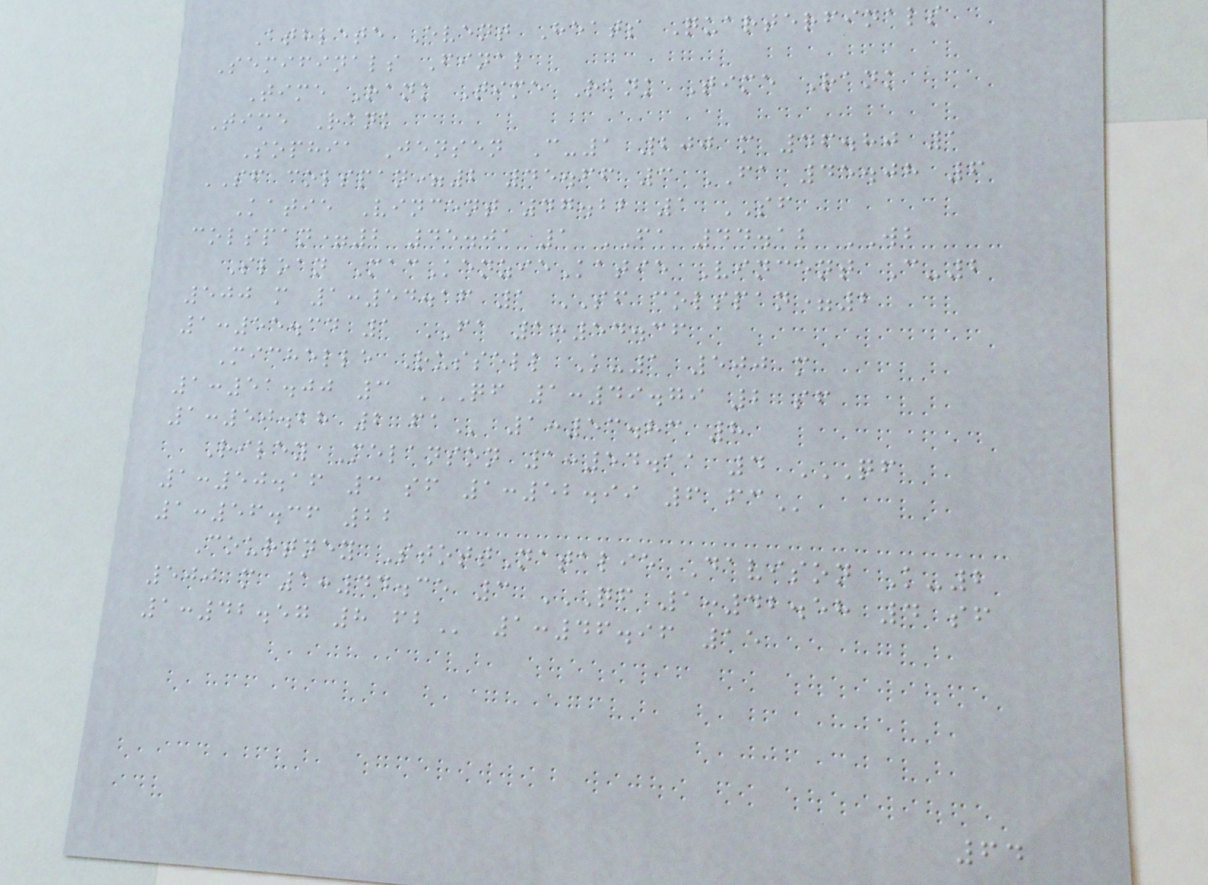Athlete Event Heats Quarterfinals
Semifinals Final
Time Rank Time Rank Time Rank
Time Rank
Sophia Jensen C-1 200 m 46.80 1
SF colspan=2 45.66 3 FA 45.08 6
Katie Vincent 47.22 1 SF
colspan=2 45.01 1 FA 44.12 WB
Sloan MacKenzieKatie Vincent C-2
500 m 1:54.16 1 SF colspan=2
1:55.34 1 FA 1:54.36
Michelle Russell K-1 500 m
1:51.00 3 QF 1:49.79 2 SF
1:50.28 2 FA 1:53.83 8
Riley Melanson 1:54.11 4 QF
1:50.16 3 SF 1:52.99 6 FC
1:56.36 22
Courtney StottNatalie Davison K-2
500 m 1:44.35 3 QF 1:42.58 4 SF
1:42.57 8 FB 1:46.96 15
64
